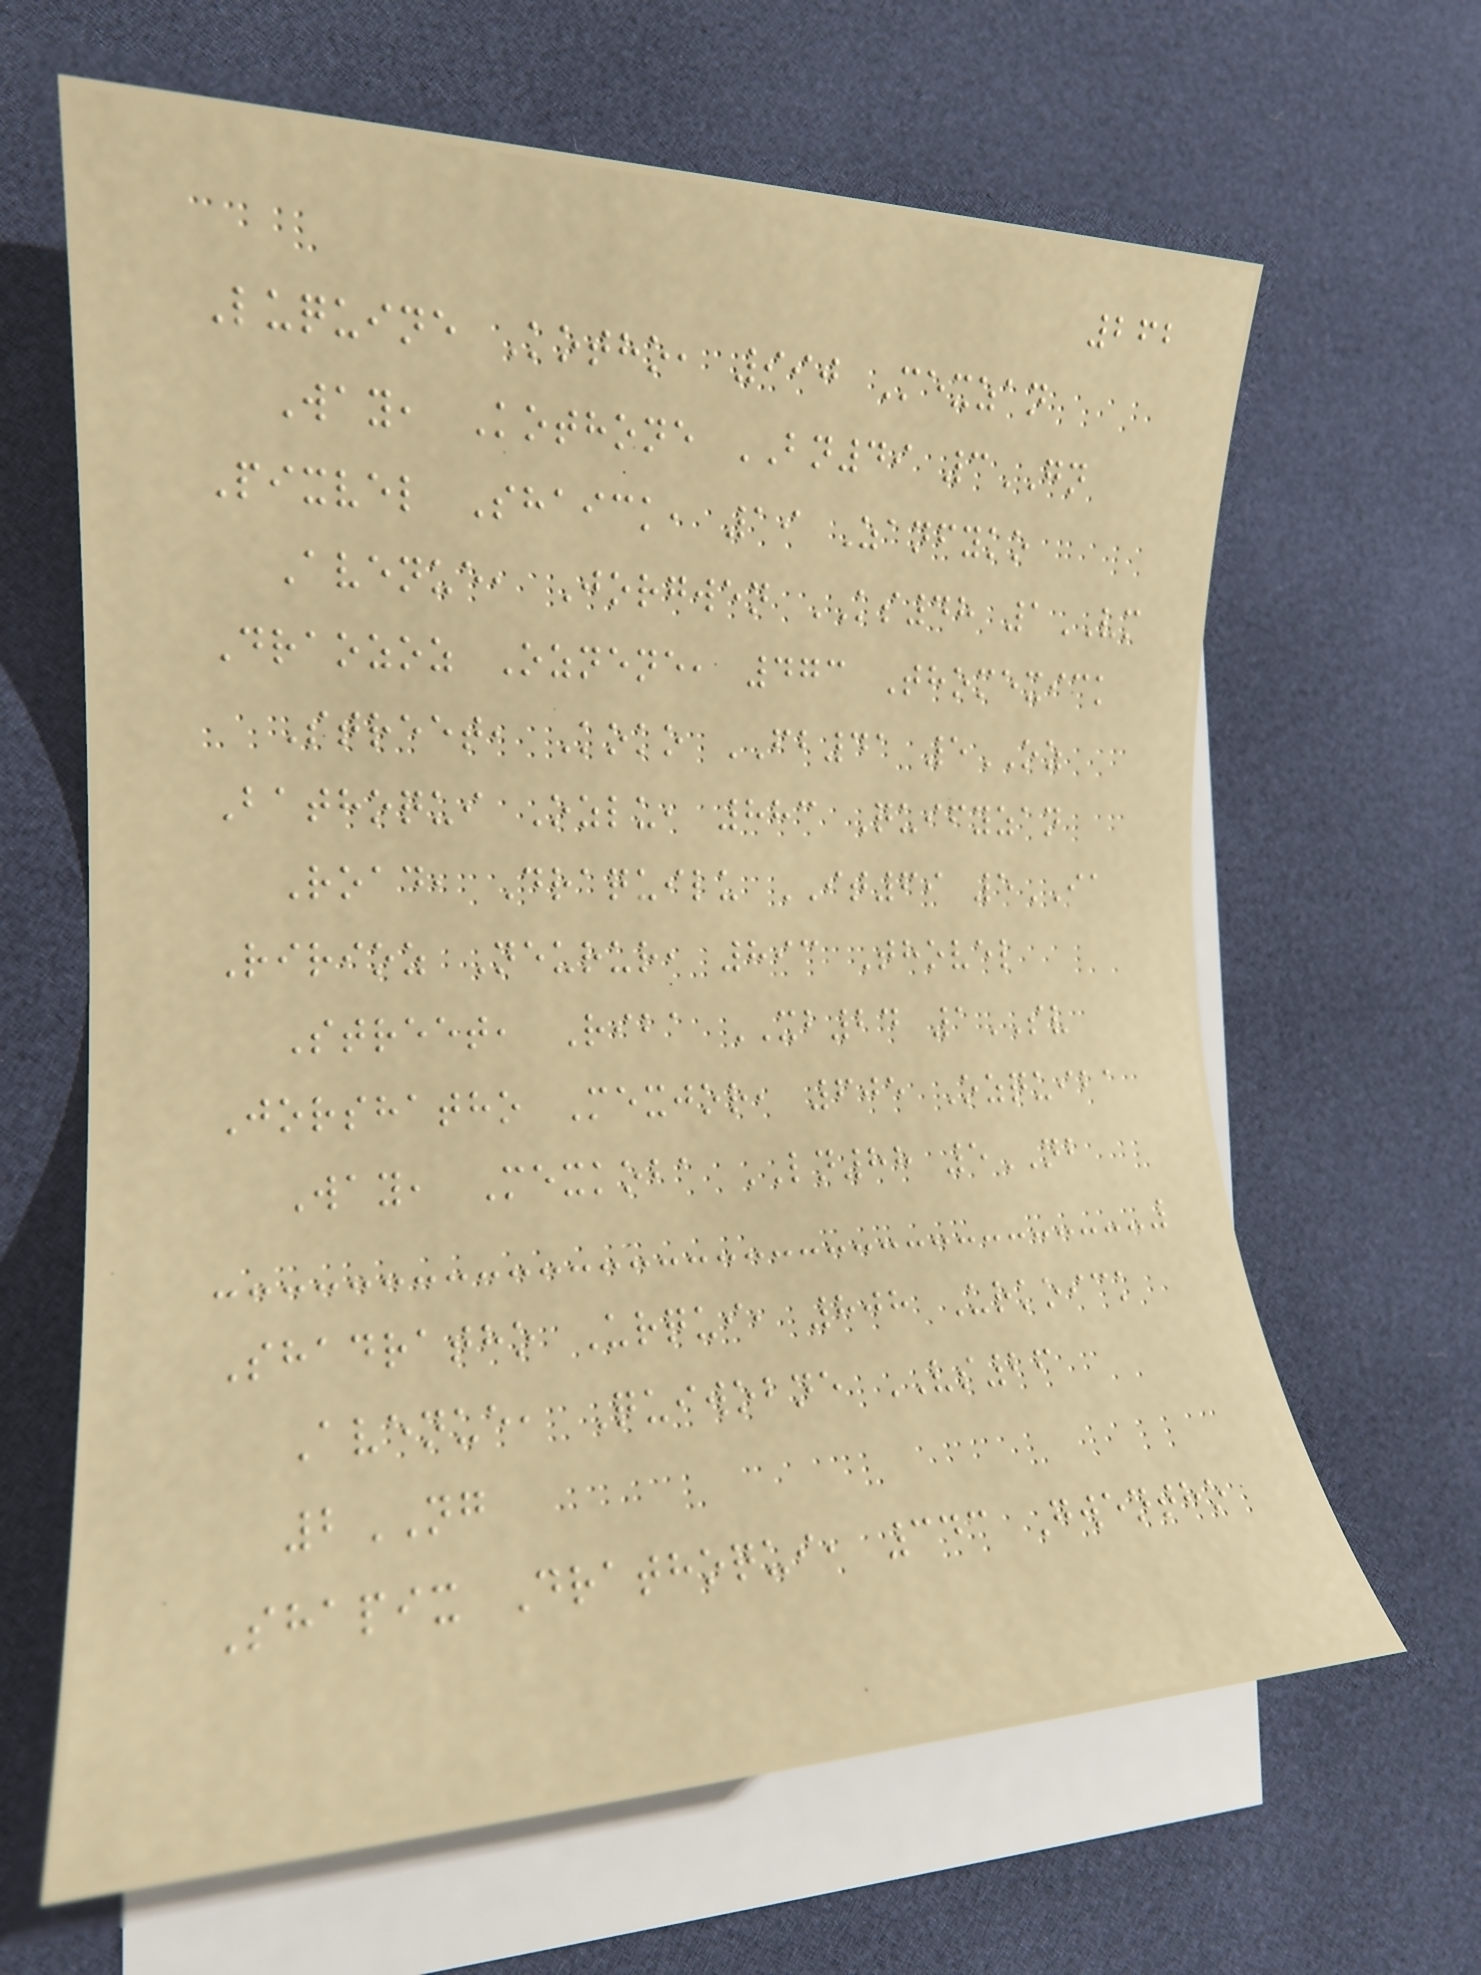262
Luquine Kotho, 990 Mexzan
Way, Kothone BN49 3GN
Pixvel Shaick, 19 Zanfyko
Avenue, Jorgwen KS48 1VM
Draozoz Oznene, 473 Thomexick
Street, Koko FB41 5OZ
Bathoqui Ozlu, 883 Quifyzan
Road, Draquilu IT69 5IA
Ririoz Neurur, 893 Thovel
Street, Riba XB24 1SV
Jorshatho Mexjor, 605 Ozquiba
Way, Mexkoba LN88 5NB
Shadratho Urqui, 808 Urkoick
Avenue, Quiwobne VS26
2NG
Shapix Drathoqui, 343 Gwentho
